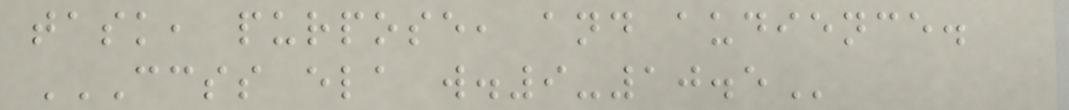task, purpose, and audience.
CCSS ELA W.9-10.5
